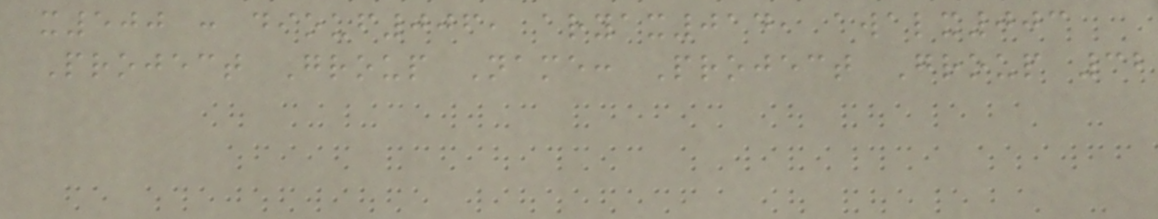x500 : diouf006, aryax014, awalx003
Project Group Name: Project Group 32
